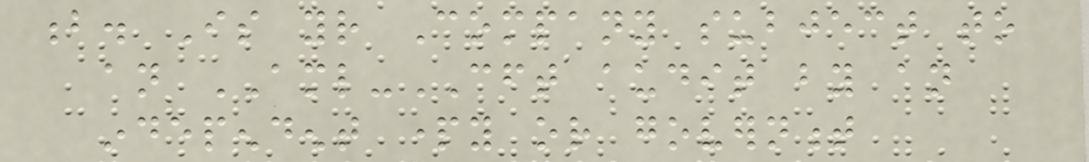b. Is your Company subject to
an AML-CFT audit by an
independent party or government
